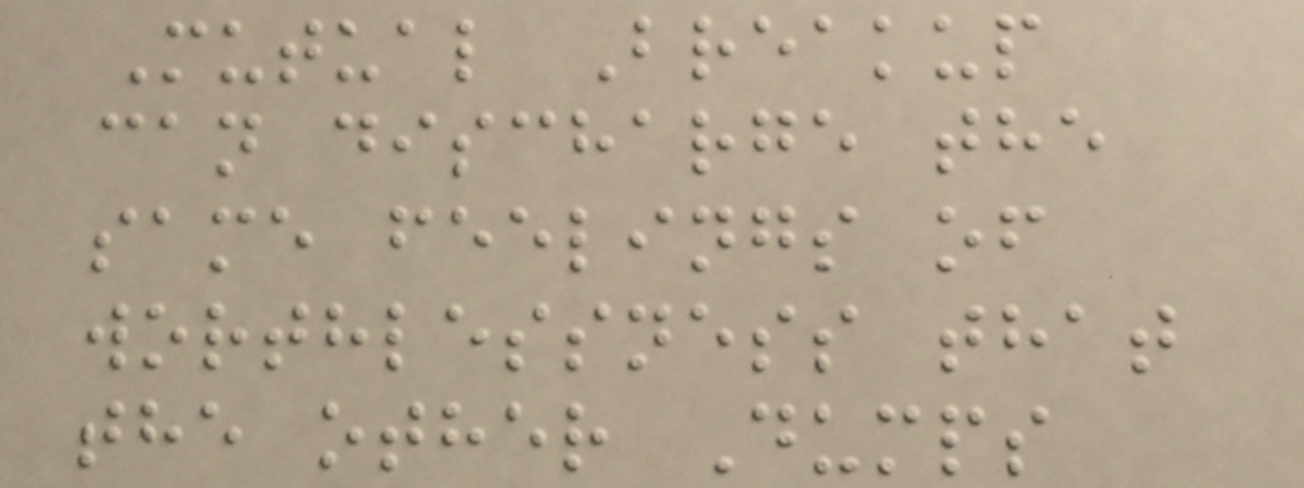Mutual Breakup
can discharge the
same feelings of
worthlessness that
the other Dumps
